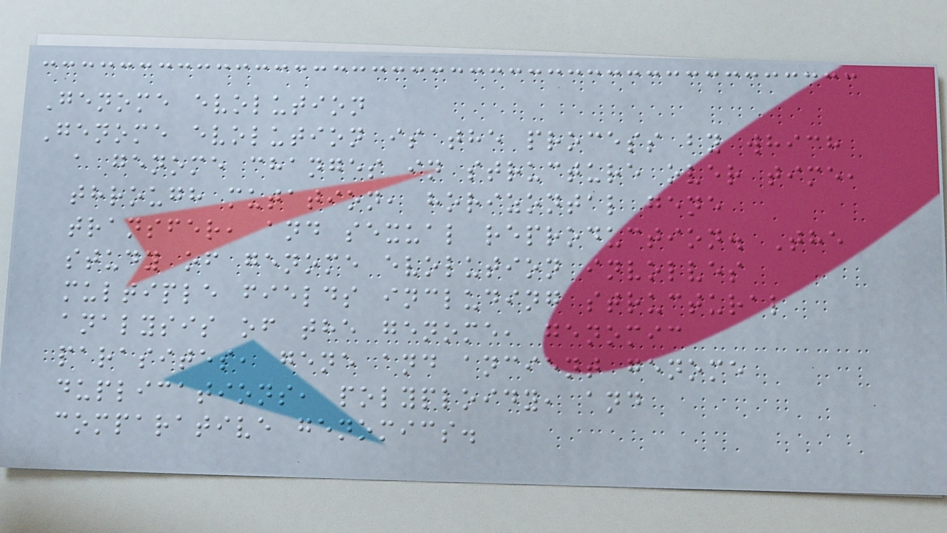Genome evolution
Genome evolution is the process by which
a genome changes in structure over time,
through mutation, horizontal gene
transfer, and sexual reproduction. The
study of genome evolution involves
multiple fields including structural
analysis of the genome, genomic
parasites, gene and ancient genome
duplications, polyploidy, and
comparative genomics.
